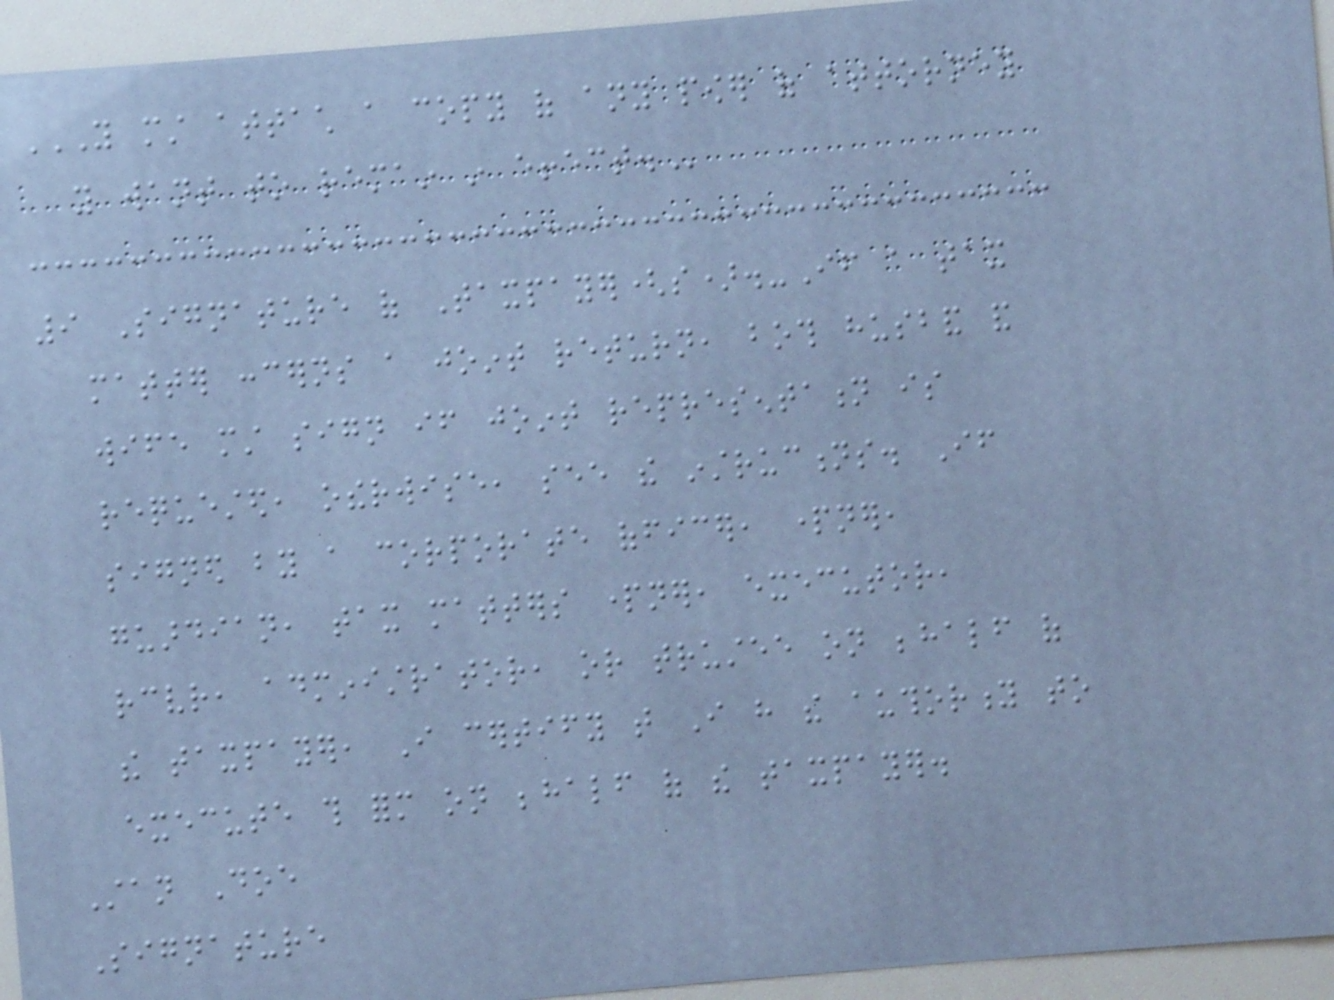YOU MUST ATTACH A COPY OF ANY POWER OF ATTORNEY
YOU WANT TO REMAIN IN EFFECT.
9 Signature of Taxpayer(s).-If a tax
matter concerns a joint return, both husband and
wife must sign if joint representation is
requested, otherwise, see the instructions. If
signed by a corporate officer, partner,
guardian, tax matters partner, executor,
receiver, administrator, or trustee on behalf of
the taxpayer, I certify that I have the authority to
execute this form on behalf of the taxpayer.
Stan Doe
Signature
